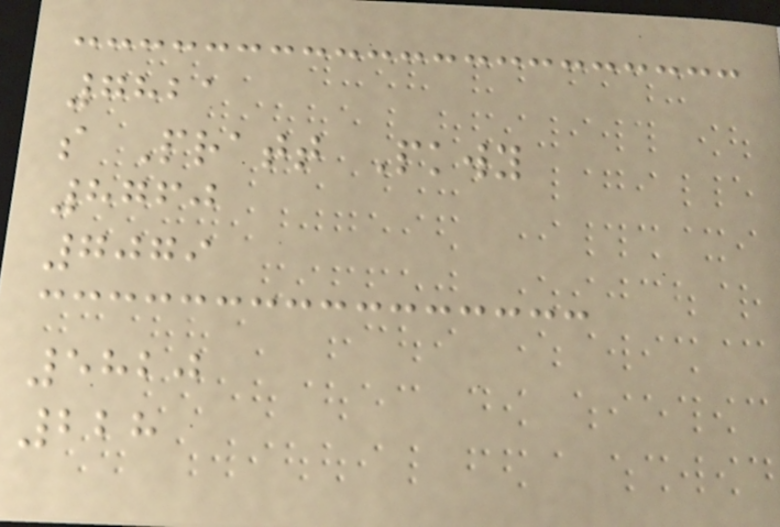7821
s Pratt Pkwy
8760
7079
5820
228
